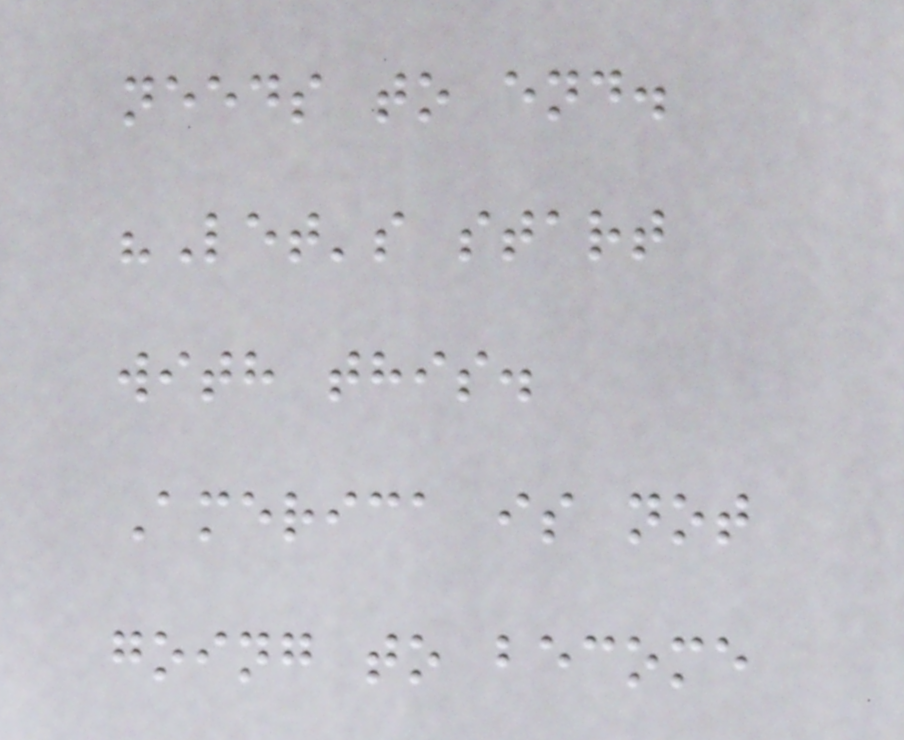needs to end.
"Let's start
with this.
America is not
going to become
